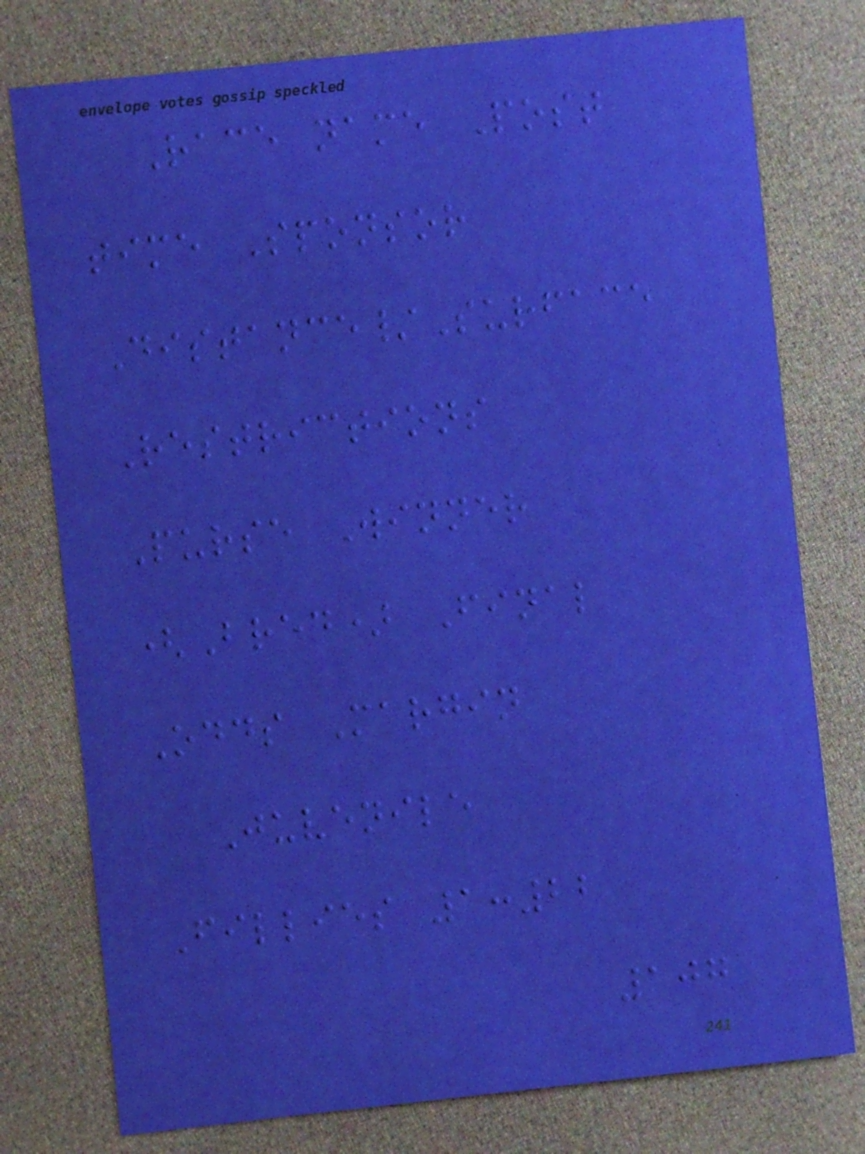Race name Post
time Sponsor
Distance/Surface
Restrictions
Purse Winner
(Bred) Final
Odds Margin
Juvenile
Fillies 1:22
107
